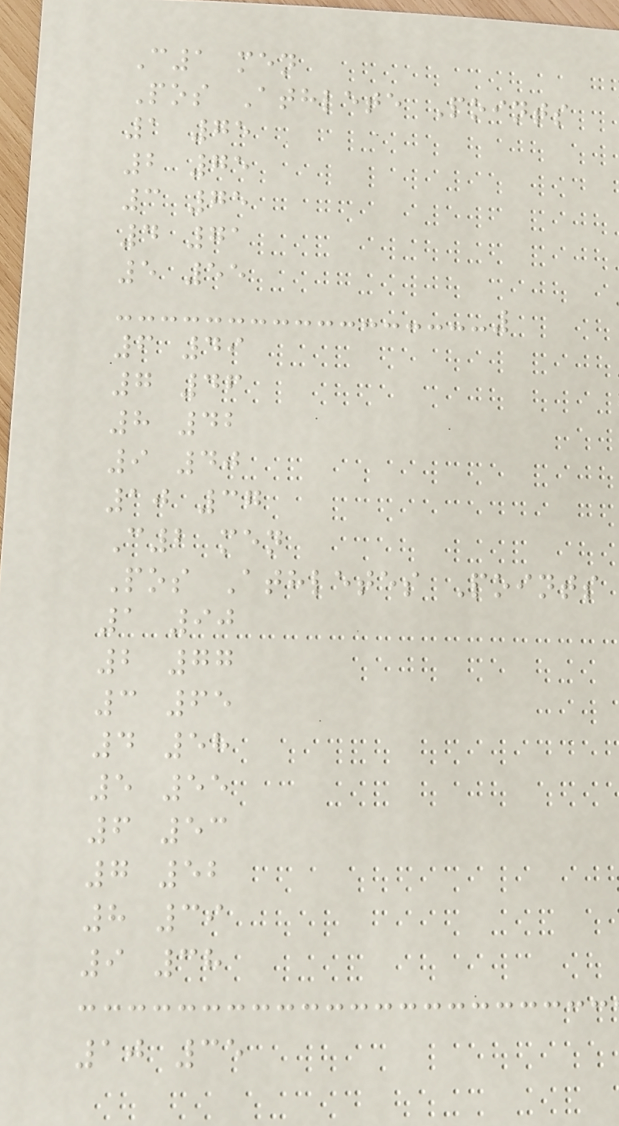C1 men
Pos Athlete Points
1 75
2 75
3 75
4 71
5 55
6 49
7 46
8 42
9 40
10 37
C2 men
Pos Athletes Points
1 90
2 77
3 65
4 58
5 55
6 53
7 52
8 39
9 38
10 35
